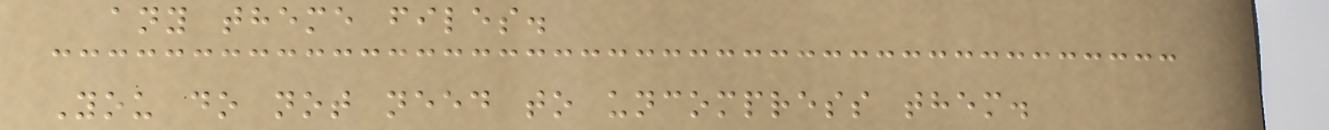any theme files.
You do not need to uncompress them.
